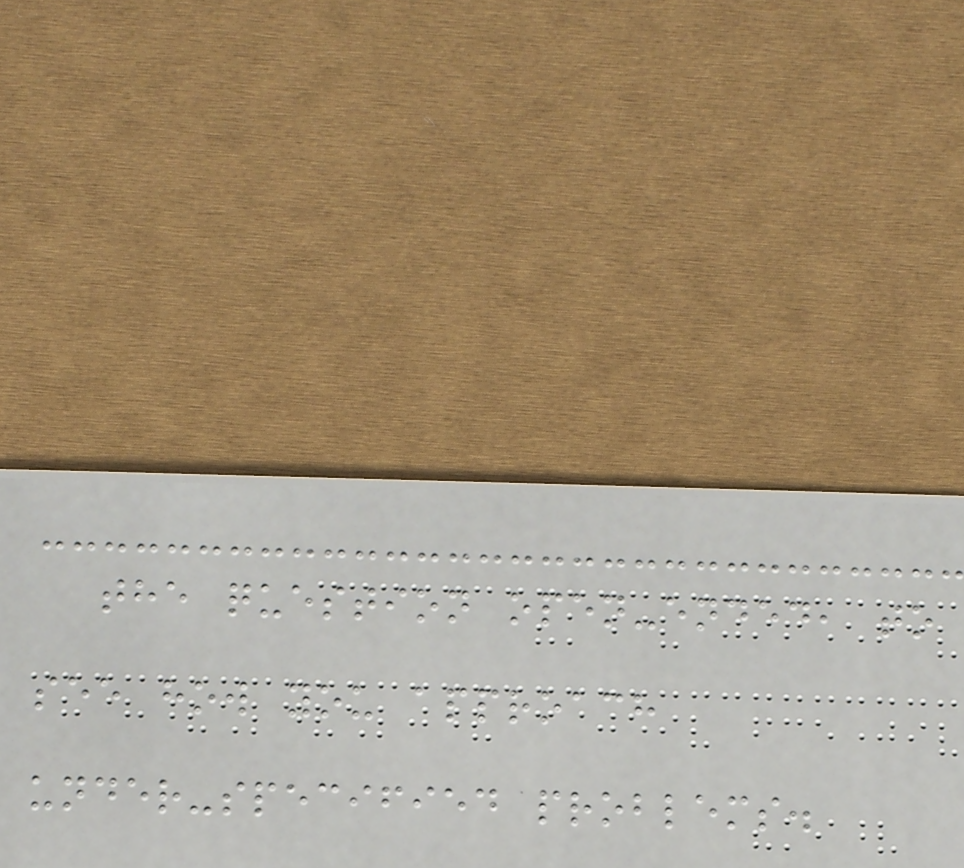the question open-ended, to
see how you approach
under-specified problems.
